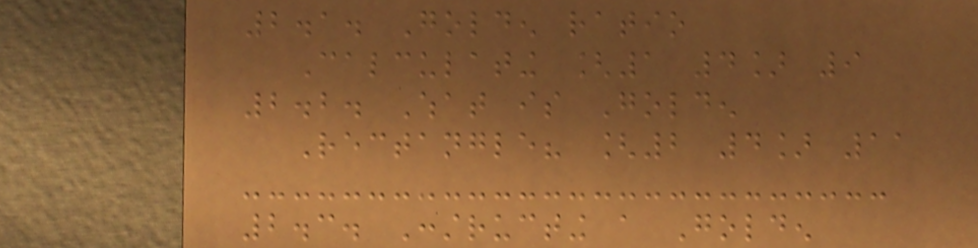2.1. Golden ratio
Calculating [1 4] 9
2.2. What is Golden
Rectangle? [2 4] 11
2.3. Constructing a Golden
